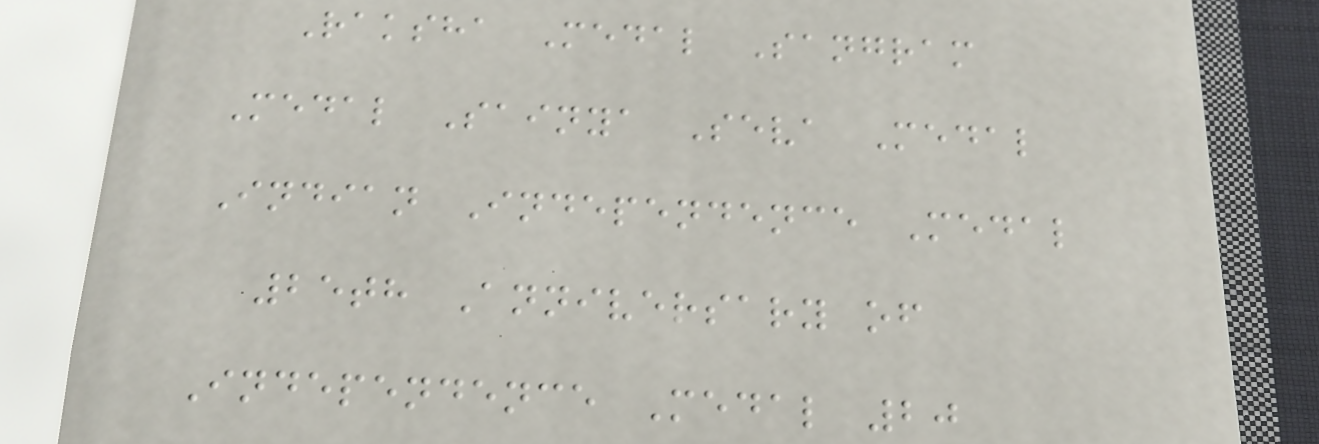Raksha Medal Sangram
Medal Sainya Seva Medal
Indian Independence Medal
25th Anniversary of
Independence Medal 20
